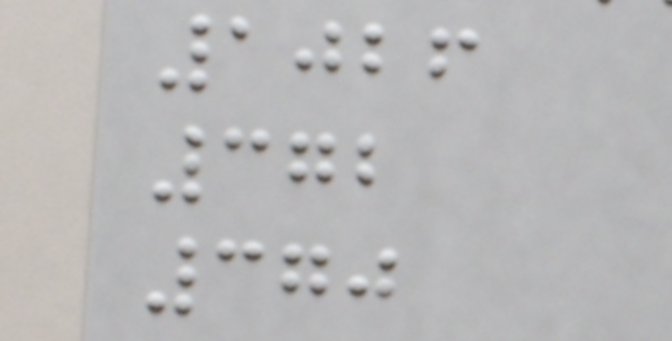1026
372
370
